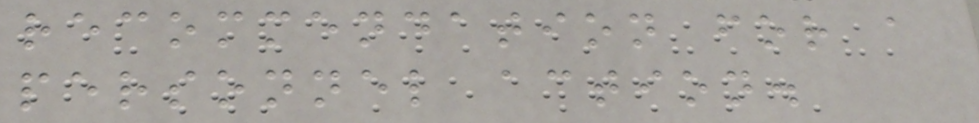recommendation for a
personnel action.
